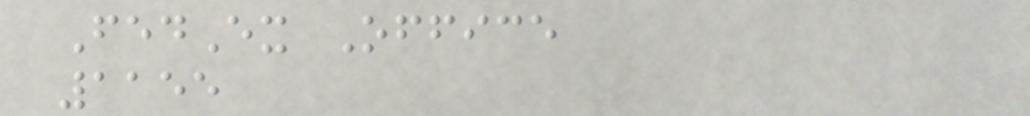FedEx Office
1155
